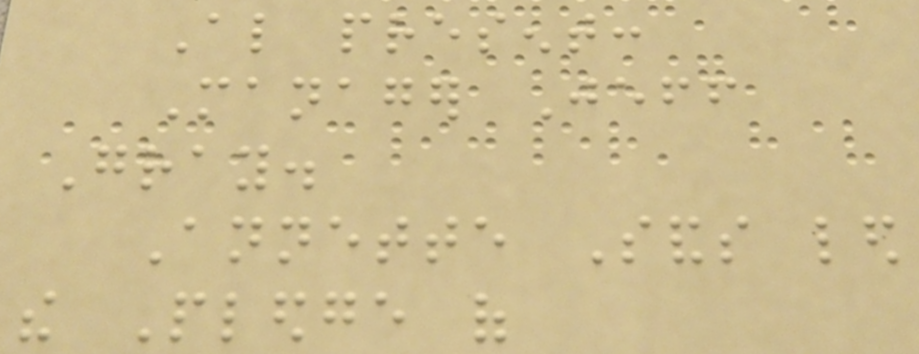Also present:
Manager Jeff
Gray.
Annette Sands led
the Pledge of
